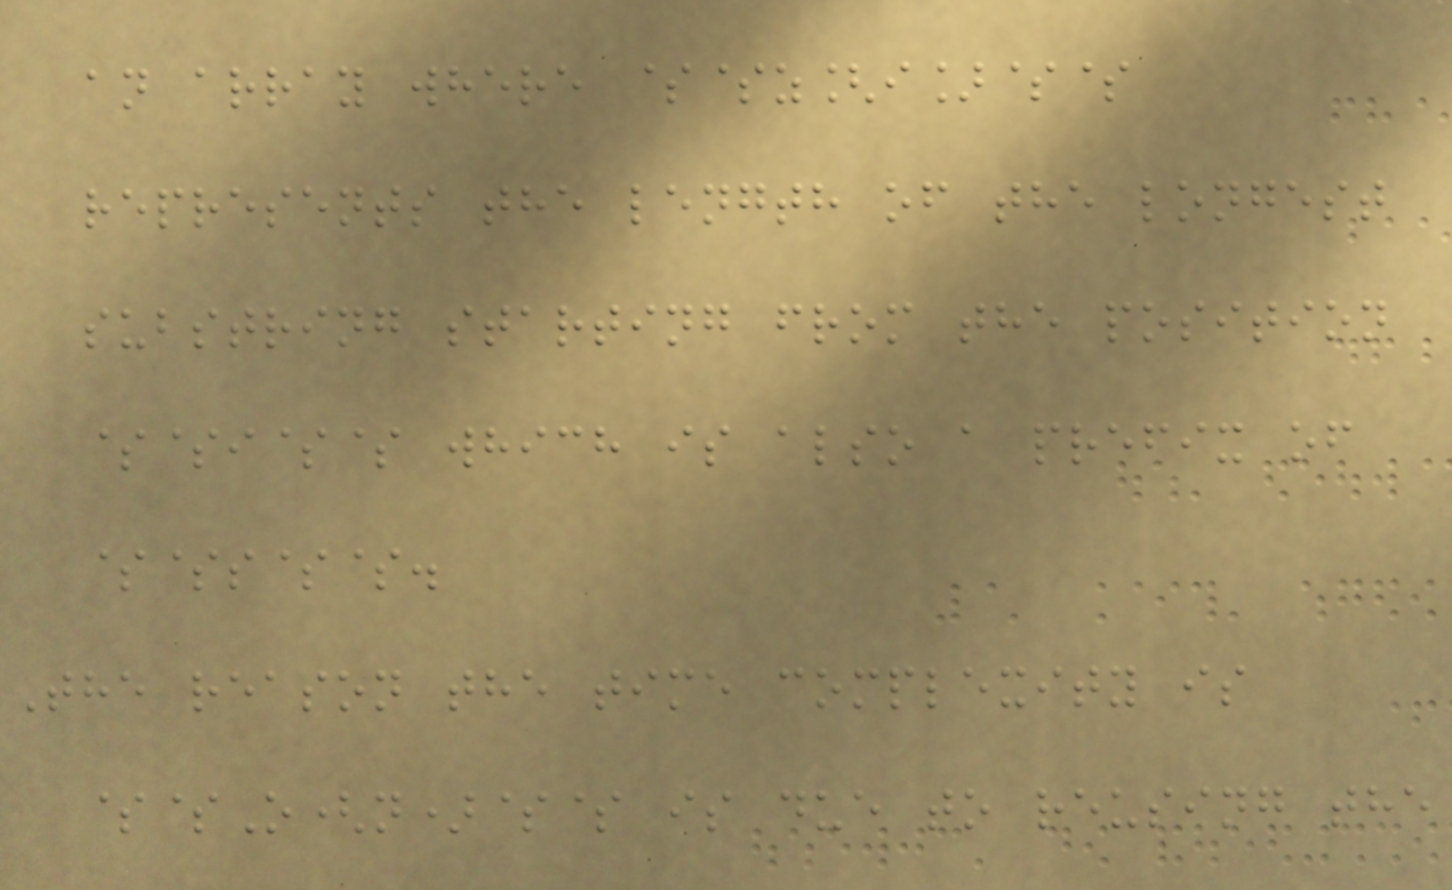an array where $$z[i]$$
represents the length of the longest
substring starting from the position
$$i$$ which is also a prefix of
$$s$$.
The reason the time complexity is
$$O(n)$$ is due to reusing the
